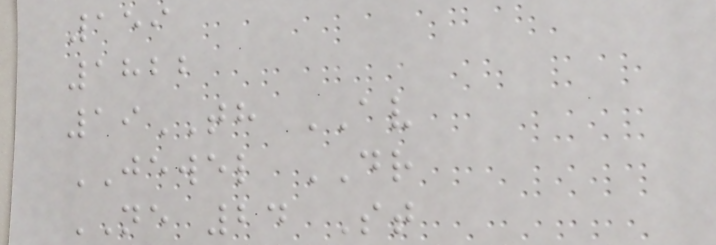159
1822
19TH AV
JEWEL DR
NE 24 St
